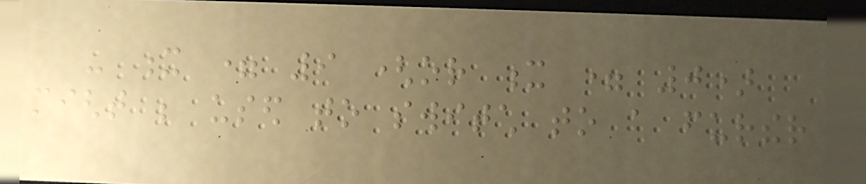- x = 9 (or x = 0)
might be used to switch to a further
